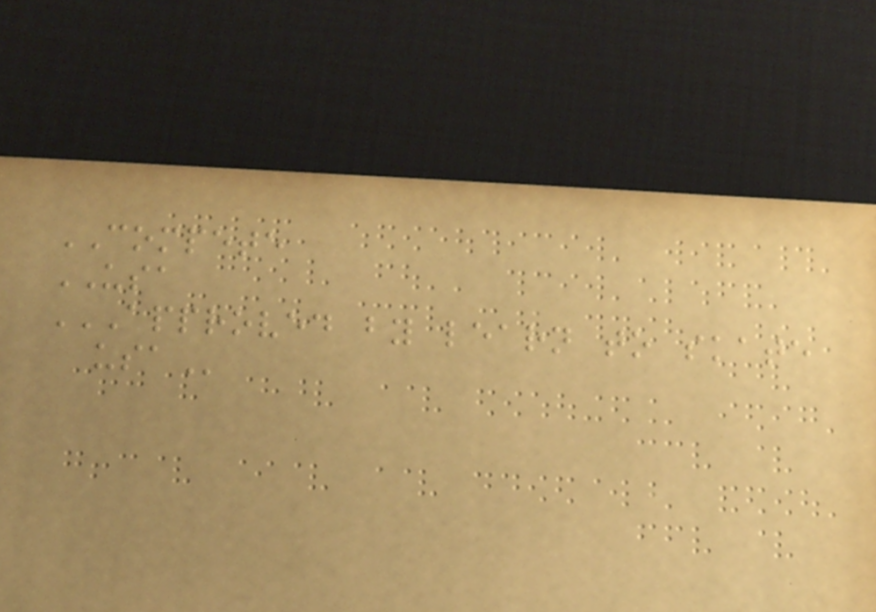COMPETE
USA
APPROVED BY LEARN TO SKATE
USA
